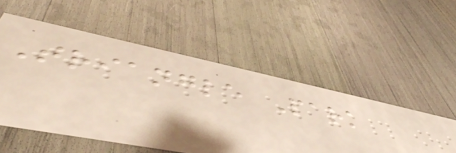Triangle Park
